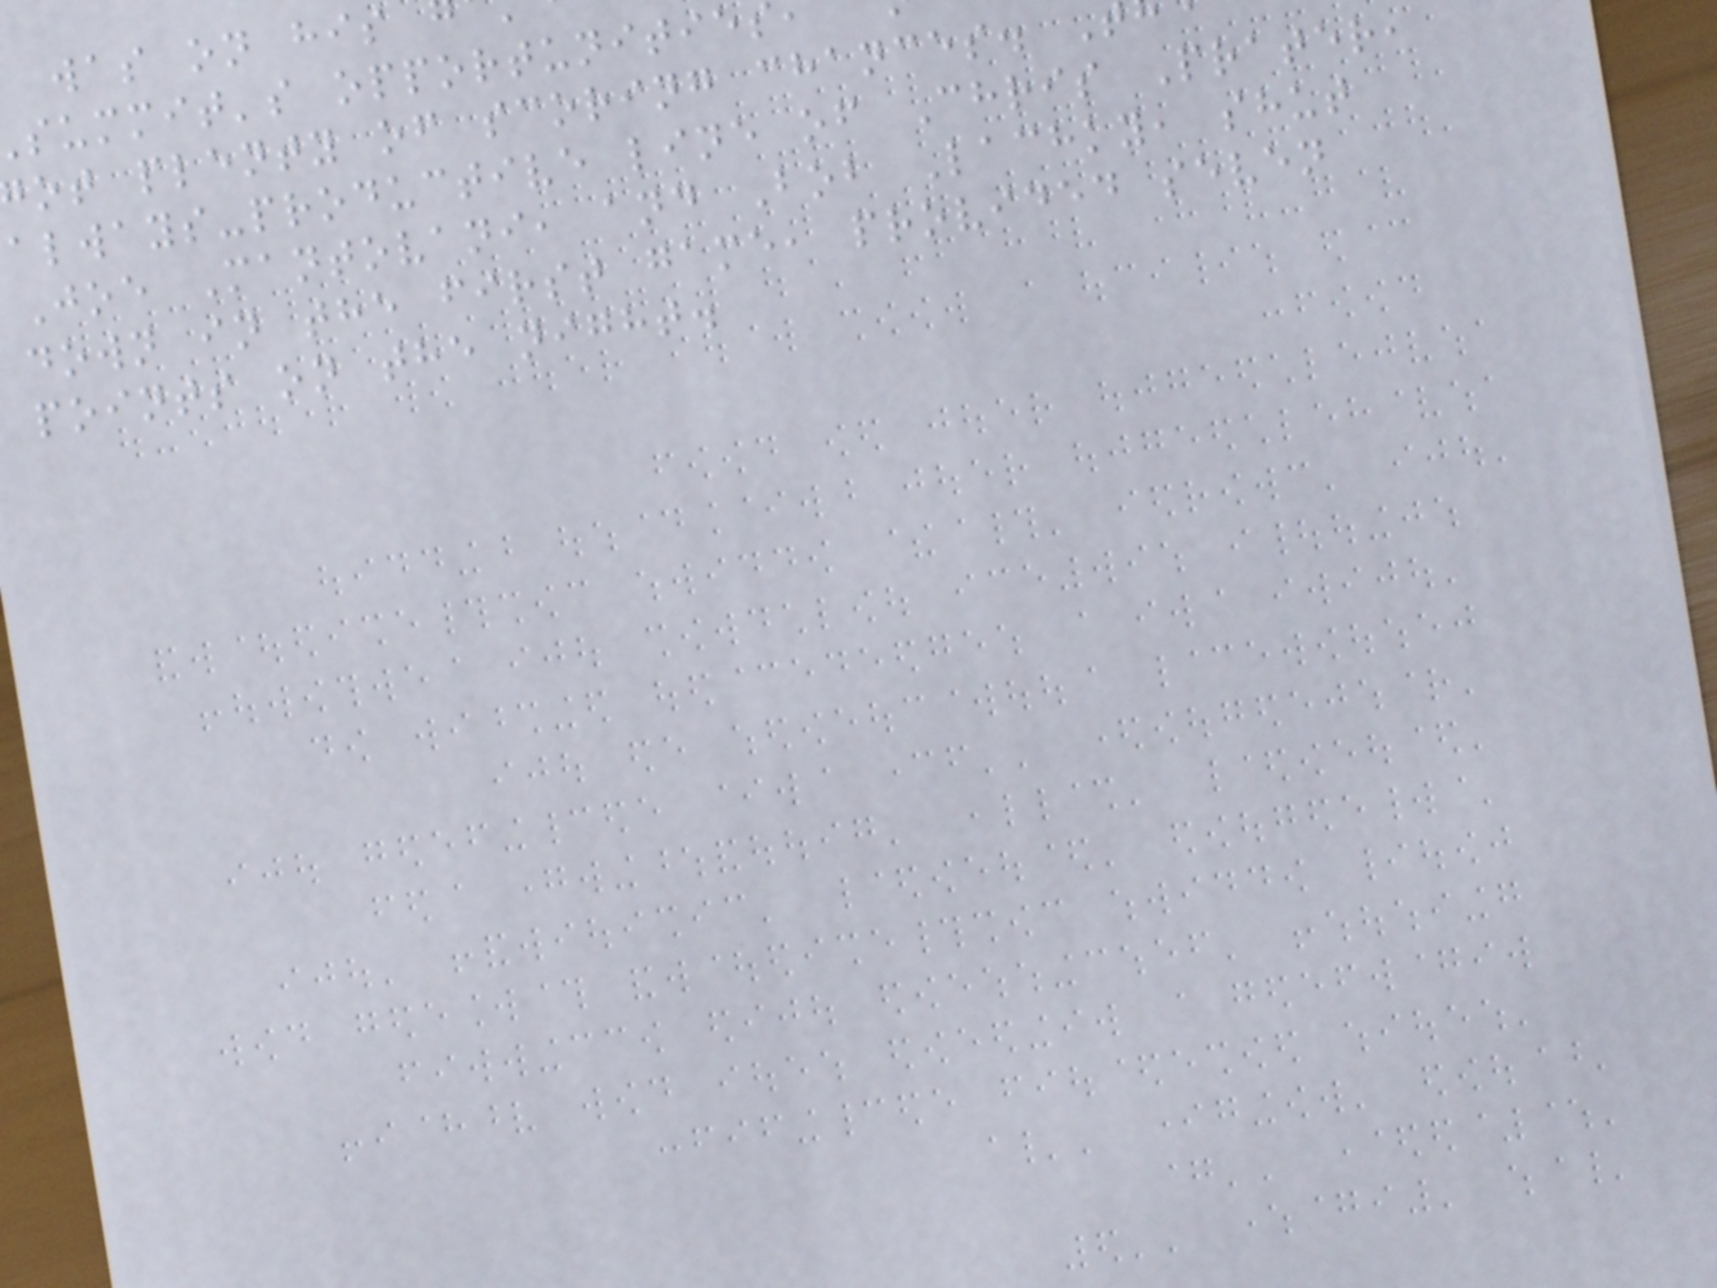was on his
summit's opportunities
ot plenty of scoring chances.
always-productive line of Chris Prater,
Joe Mantovani, and Bob Lachky, shut
down in the first game, provided seven
points on the night.
